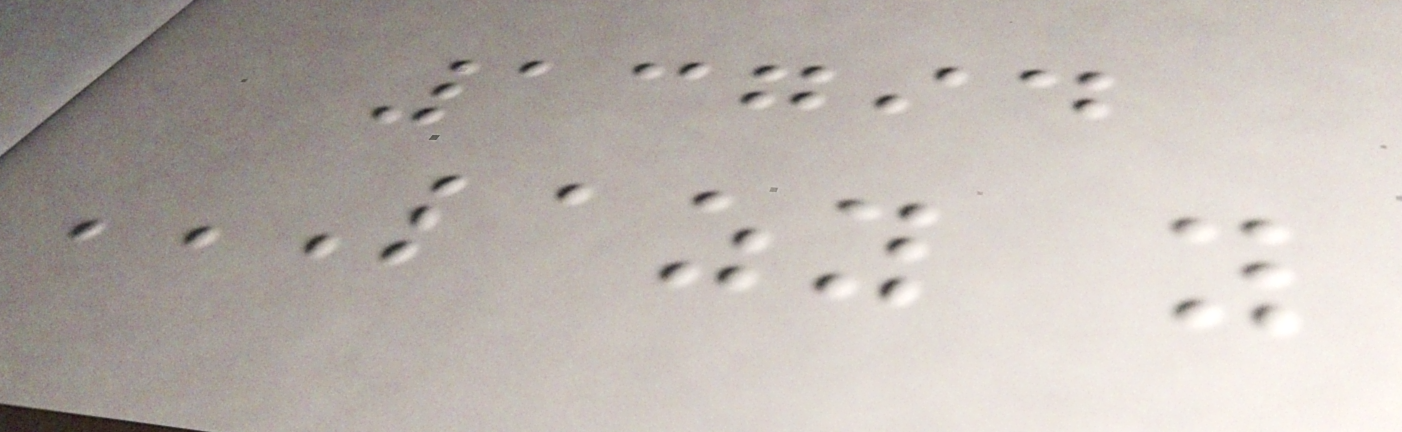13794
LAZY Y
